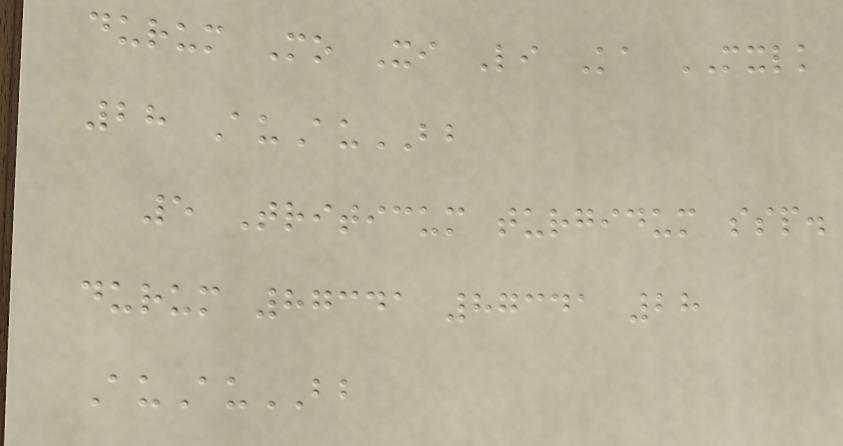durum Mo Xi Li Ka MXLK
28 AuAuBB
5 Triticum turgidum ssp.
durum 87341 87341 28
AuAuBB
